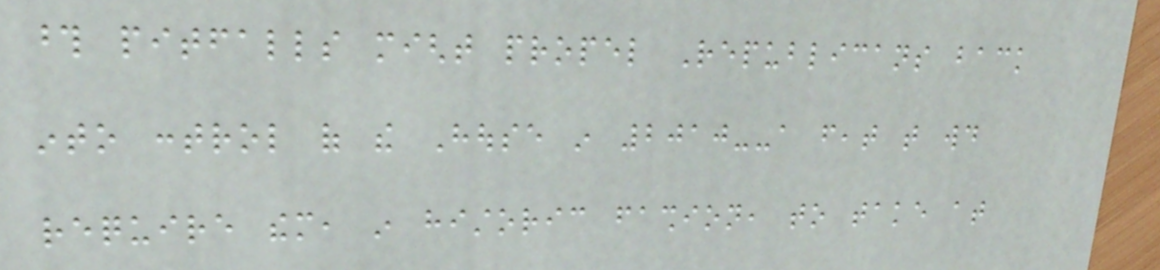those pitfalls might propel Republicans back
into control of the House in 2010--a feat that would
require them, in historic fashion, to take at
